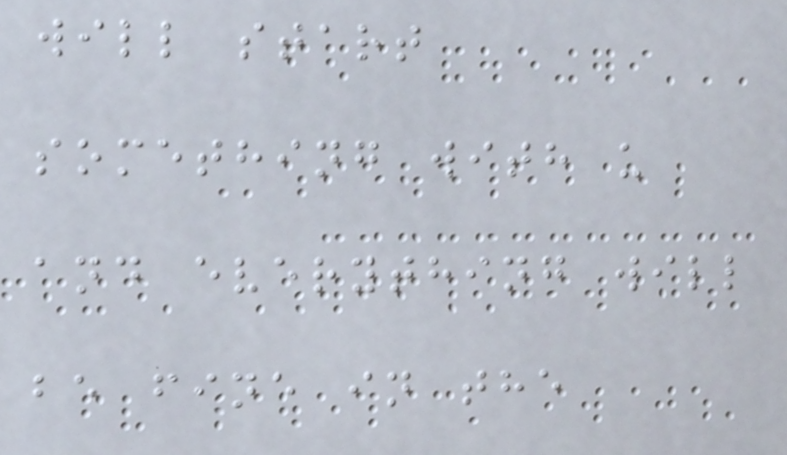will start
something with u
and everything will
be fine in the
